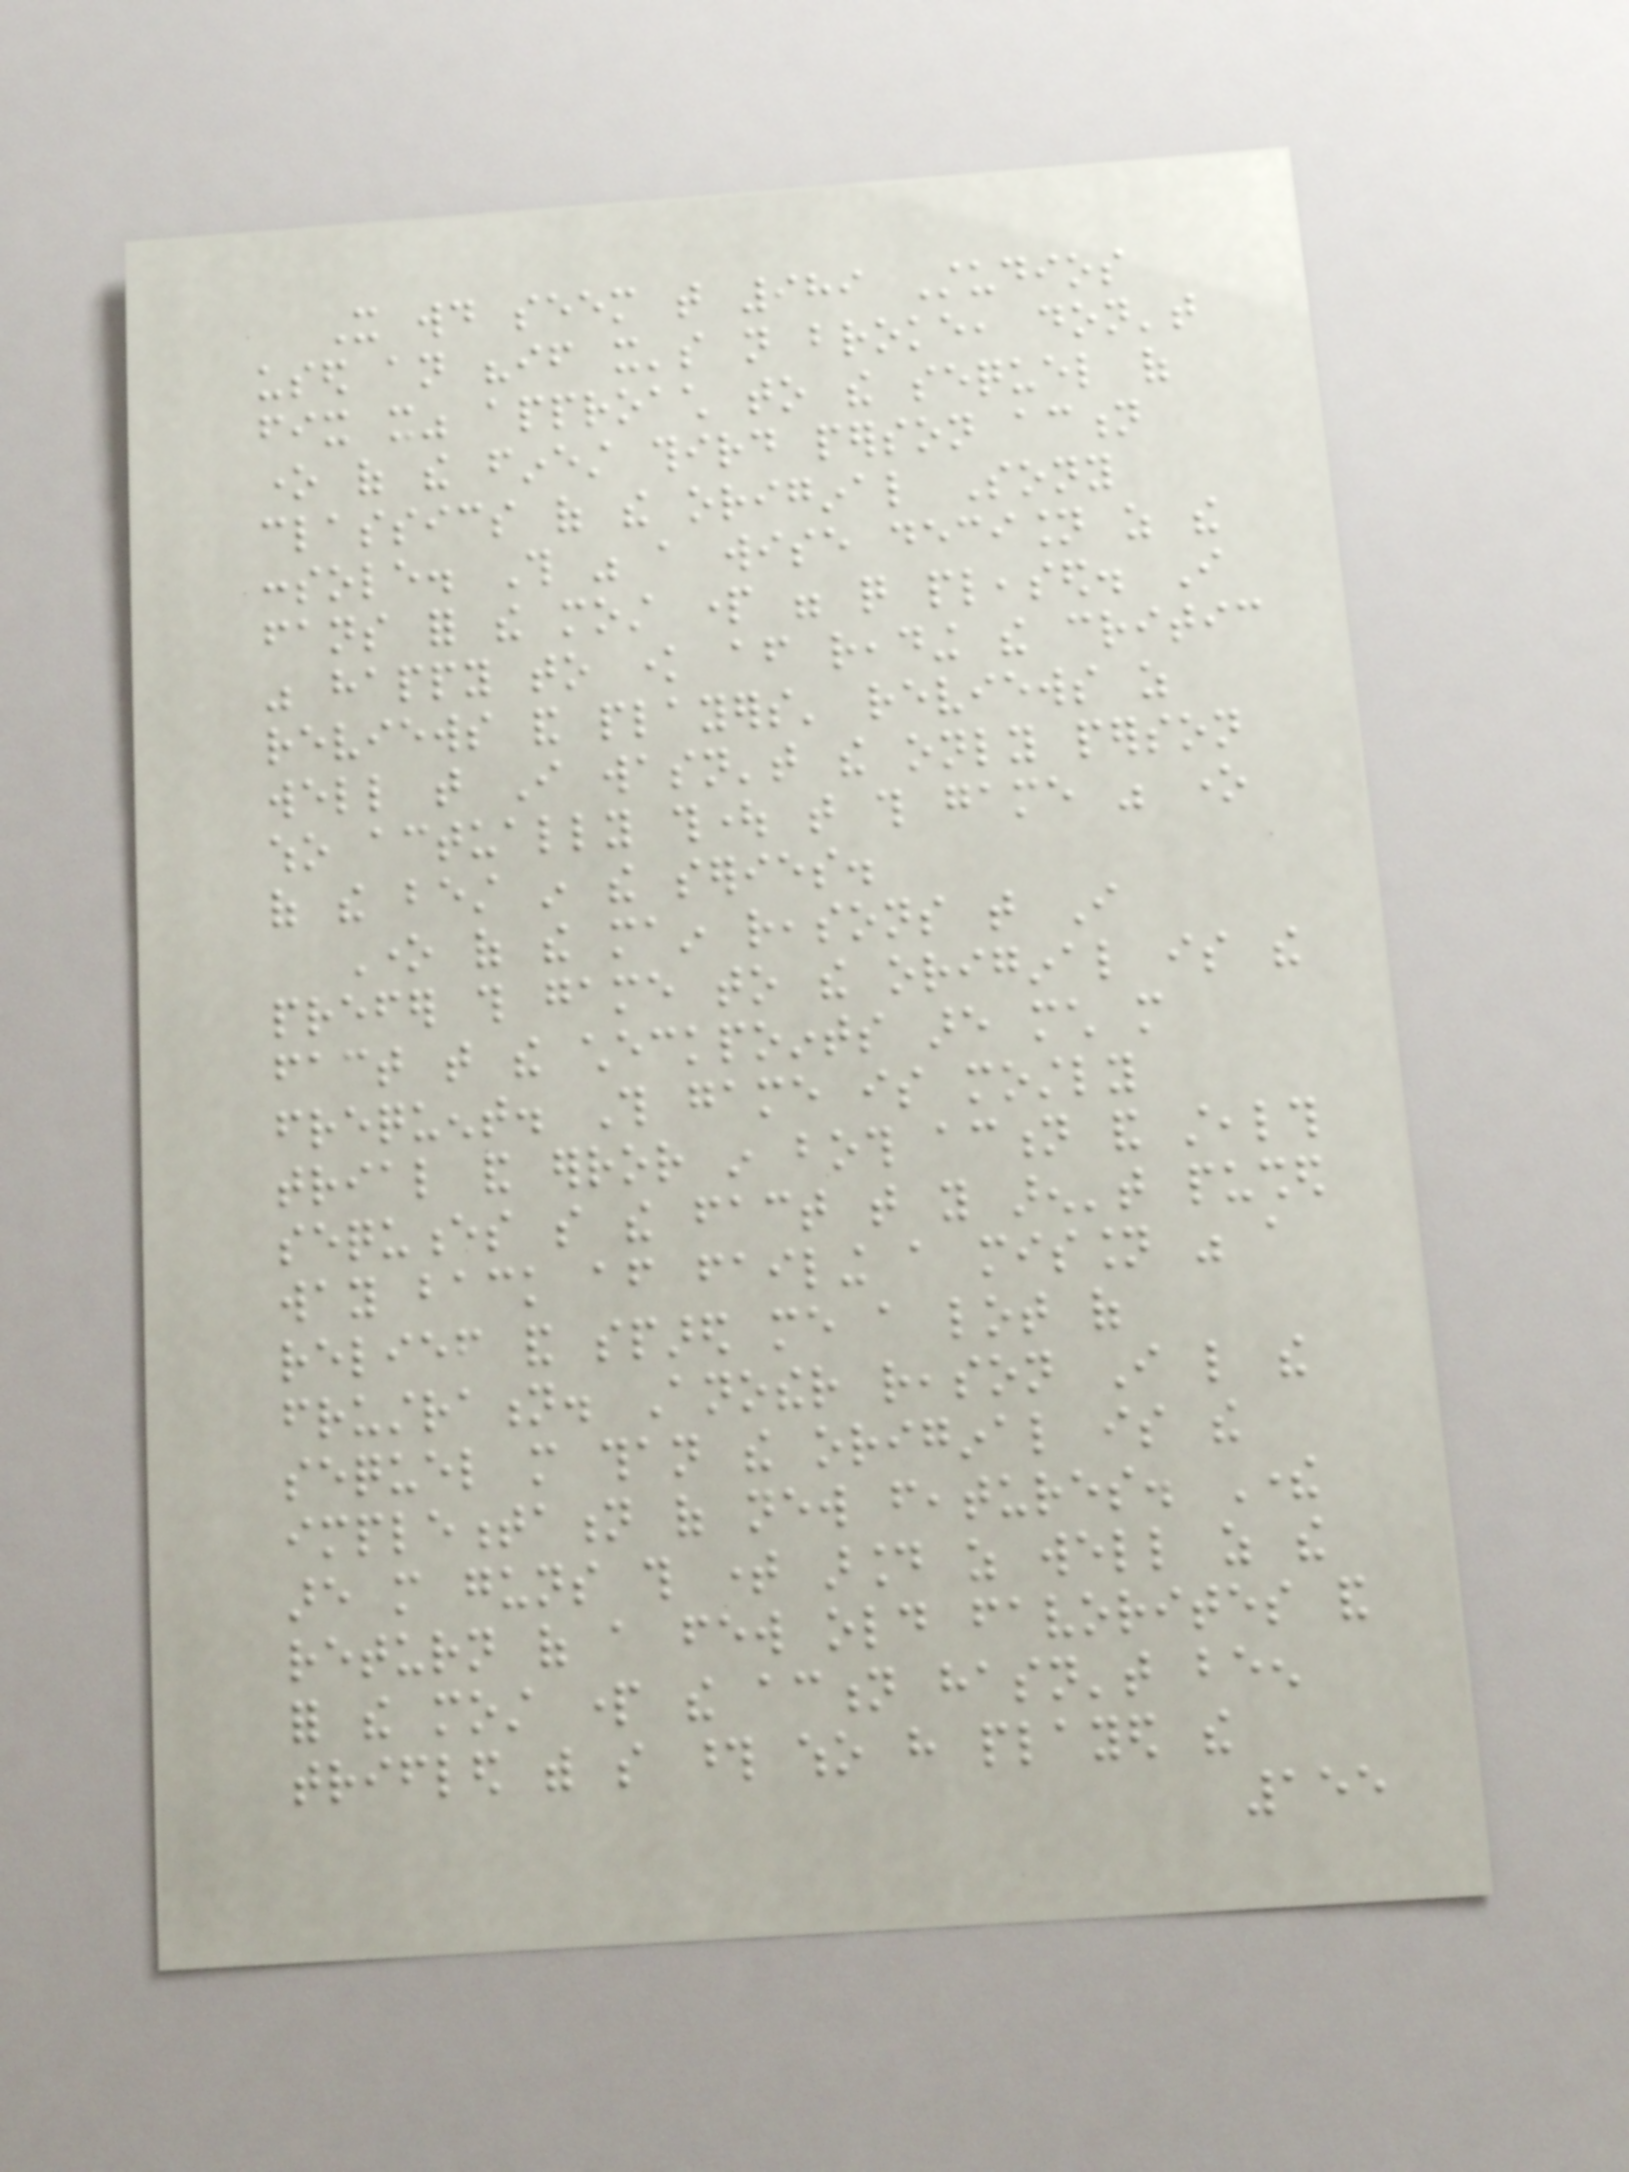It would seem that 989 Studios
used an "if it's not broke, don't
fix it" approach to the sequel of
one of the finest third person action
classics of the original Sony
console. This was a wise decision as the
fans for the most part were quite pleased. I
was happy to know after reading the critic
reviews and players' reviews as
well that I wasn't the only person
who actually thought that this game was one
of the best in the series.
One of the main reasons that I
prefer this game to the original is the
fact that the checkpoints are much more
frequent. This game is mostly
trial and error in both action and stealth
sequences so the fact that you aren't pushed
way back after failing a mission was a
relief and spared me a lot of
frustration. Another reason I like the
sequel more than the original is the
implementation of new features. There
are more guns this time around as well as the
return of a few old favorites and
for the most part the action hasn't been
trifled with so those who have played the
155
